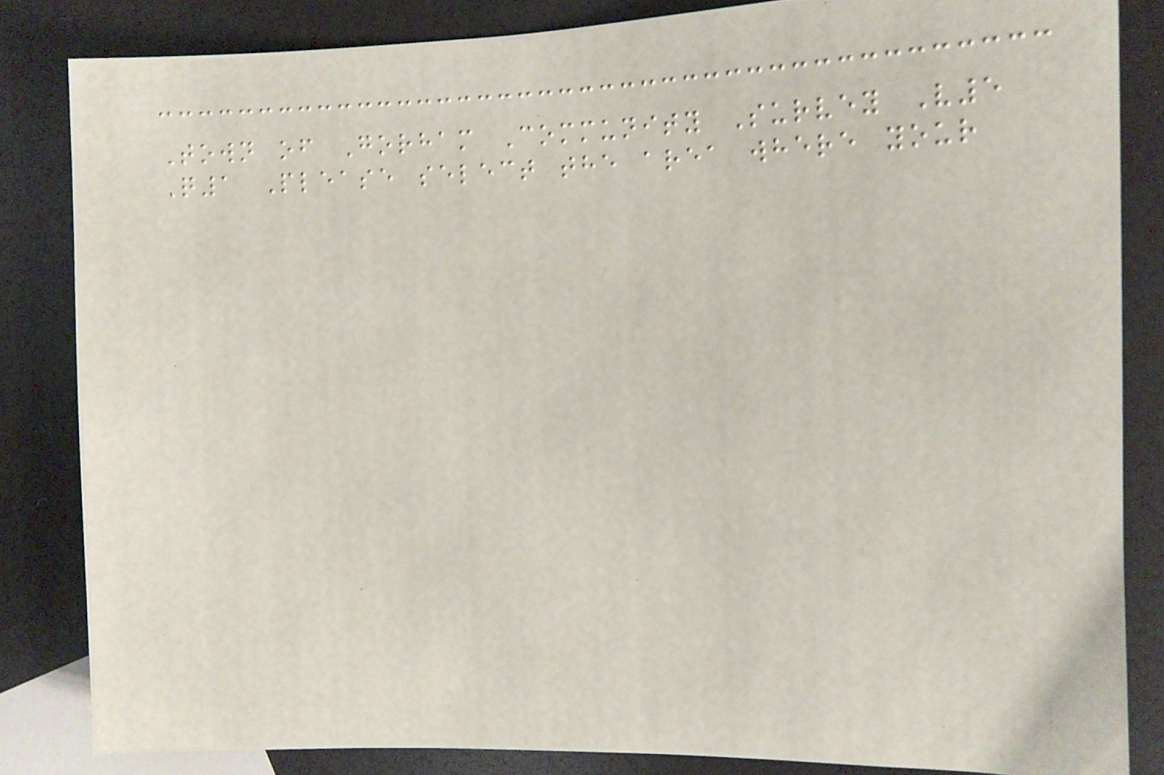Town of Gorham Community Survey V5
Q1 Please select the area where your
